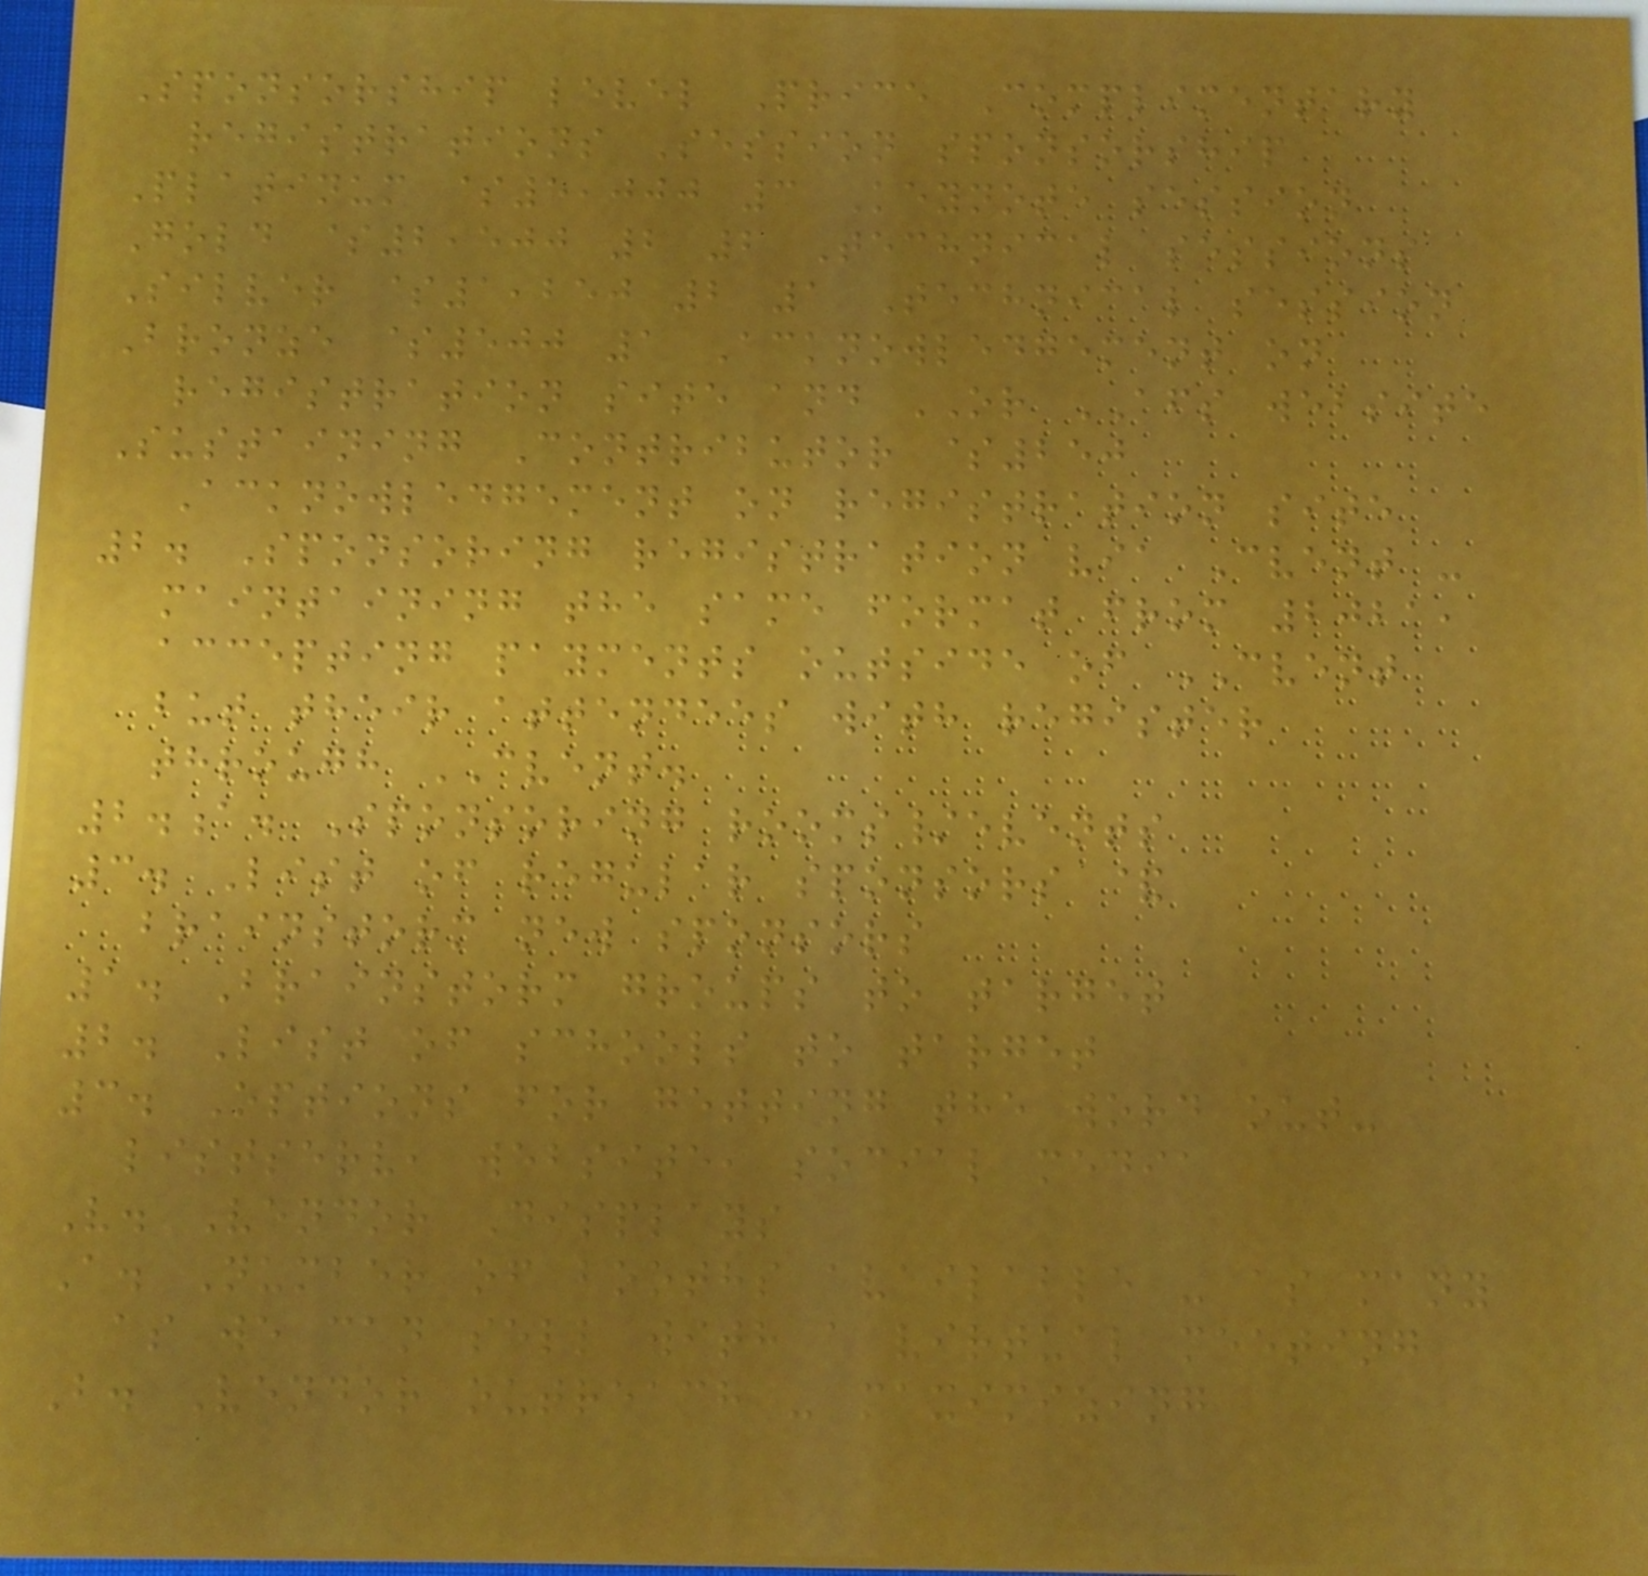Sponsorship level Price Complimentary
registrations Session sponsorship
Platinum $5,000 3 Keynote session
Gold $2,500 2 2 Technical sessions
Silver $1,250 2 1 Technical session
Bronze $500 1 Acknowledgement on
registration site and OR AFS website
Sustaining Contributor $250
Acknowledgement on registration site
2. Sponsoring registration via Cvent -
maintaining the same format from 2021,
accepting payments outside of CVENT
but their attendees with register
through CVENT.
2.a. Sponsoring rooms/events
3. List of regular sponsors &
brainstorm new sponsors
1. Brainstorm groups to target
2. List of schools to target
3. Options for getting the word out-
listserv, website, social media
V. Vendor Displays
A. Number of booths available - as many
as we can sell with a virtual meeting
B. Vendor outreach - maximizing
